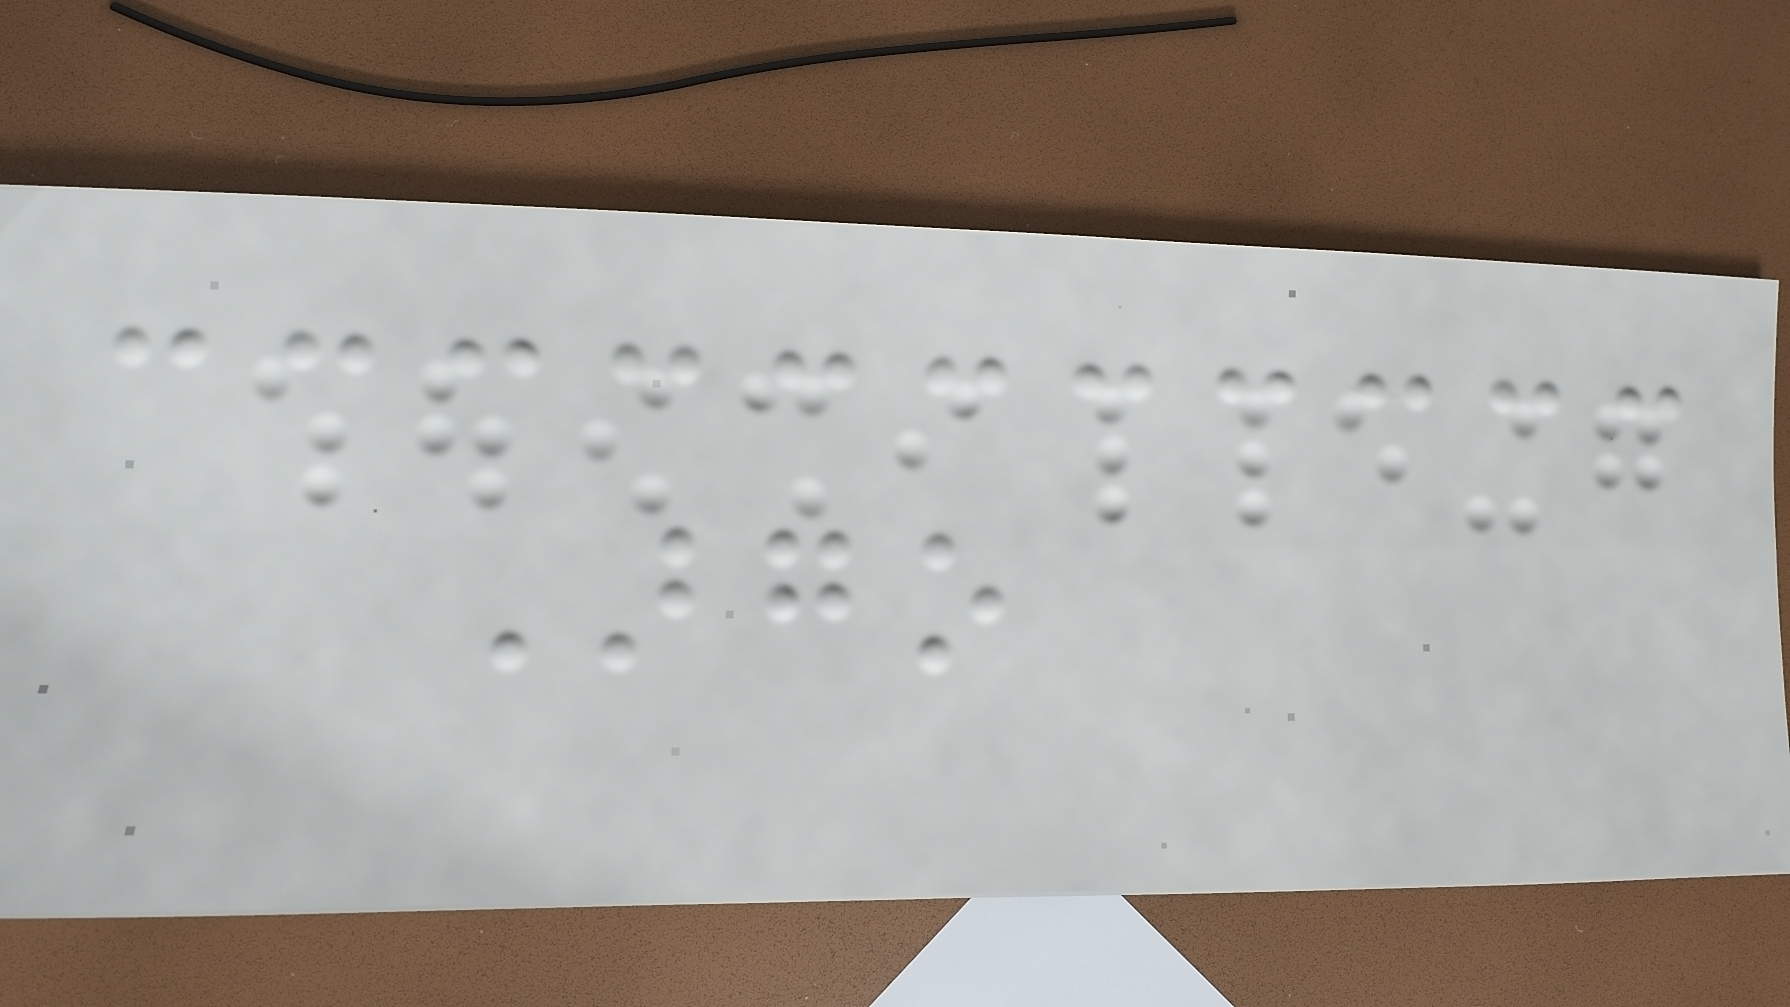Argo
